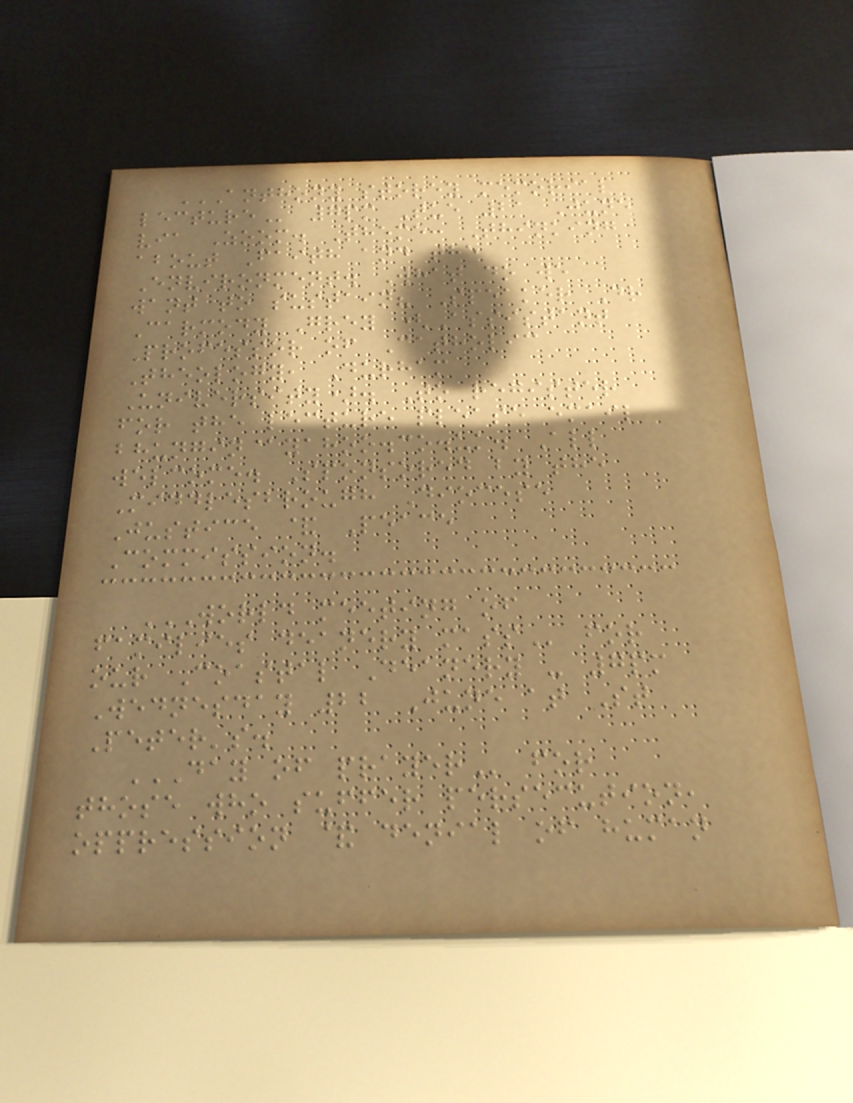ANTHONY STOREY MEMORIAL
LECTURE 7pm Tue 21 June
via Zoom. Theme: Thinking
about Faith and the
Environment. What do we
want to sustain? Speaker Dr
Carmody Grey (Assistant
Professor of Catholic
Theology, Durham
University). To register
for the lecture please email
bhungin@yahoo.co.uk. All
welcome. Sponsored by the
Middlesbrough Diocese
Justice & Peace
Commission.
WORLD MEETING OF
FAMILIES DEANERY MASS for
our Coastal Deanery - 7pm
Wednesday 22 June at St
Peter's.
DAY OF PRAYER for
those who suffer persecution,
oppression & denial of human
